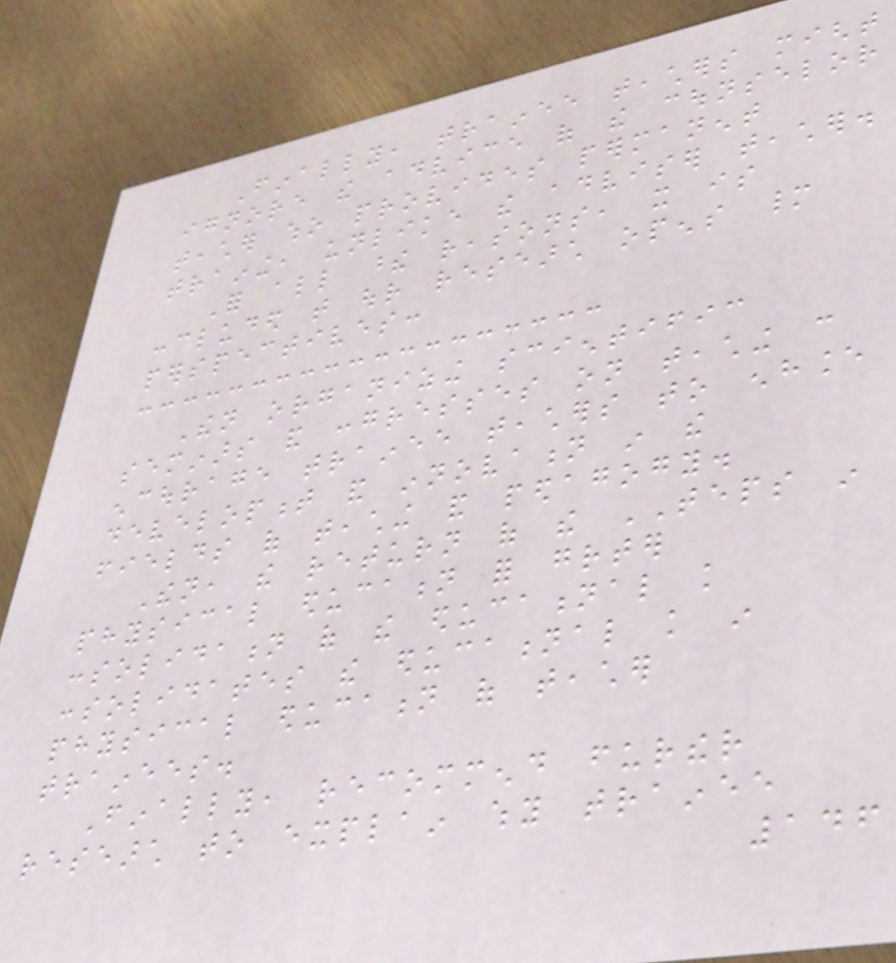Finally, trainee teachers might
ignore the advice of the counselor
teacher who provides permanent
training, unlike the adviser teacher.
For all these reasons, it is
concluded that our research opens many
perspectives:
Then organizing scientific
seminars and congresses on teaching can
encourage trainee teachers to enhance
development and innovation in the
fields of teaching and pedagogy.
Then, the return of the TEPS in
physical education for greater
consolidation of the educational knowledge
consolidates the educational knowledge in
physical education of teacher
trainees.
Finally, recommend further
research to explain why trainee
146
